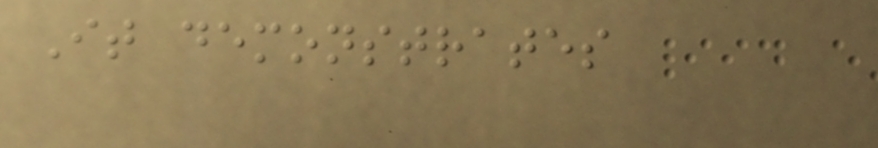It demonstrates
